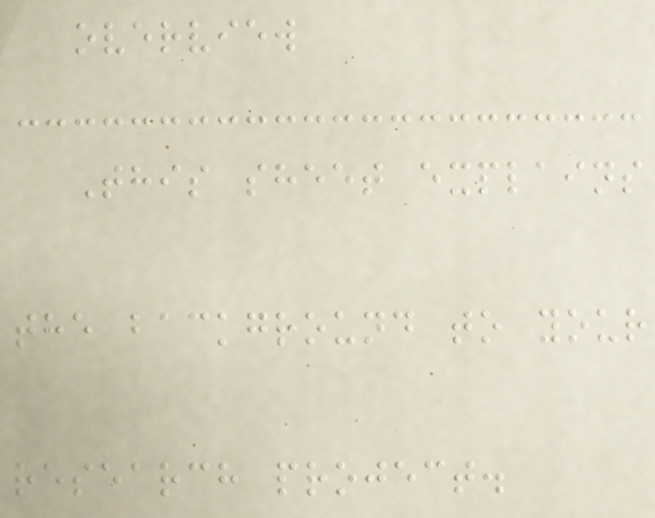overview
This sheet explains
the background to your
research project.
